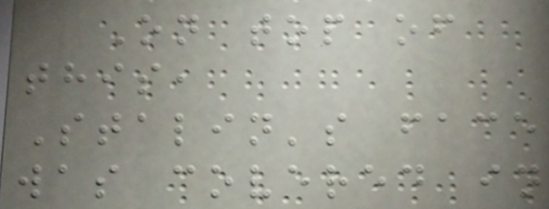On top of
this,
Stalin's face
was covered in
